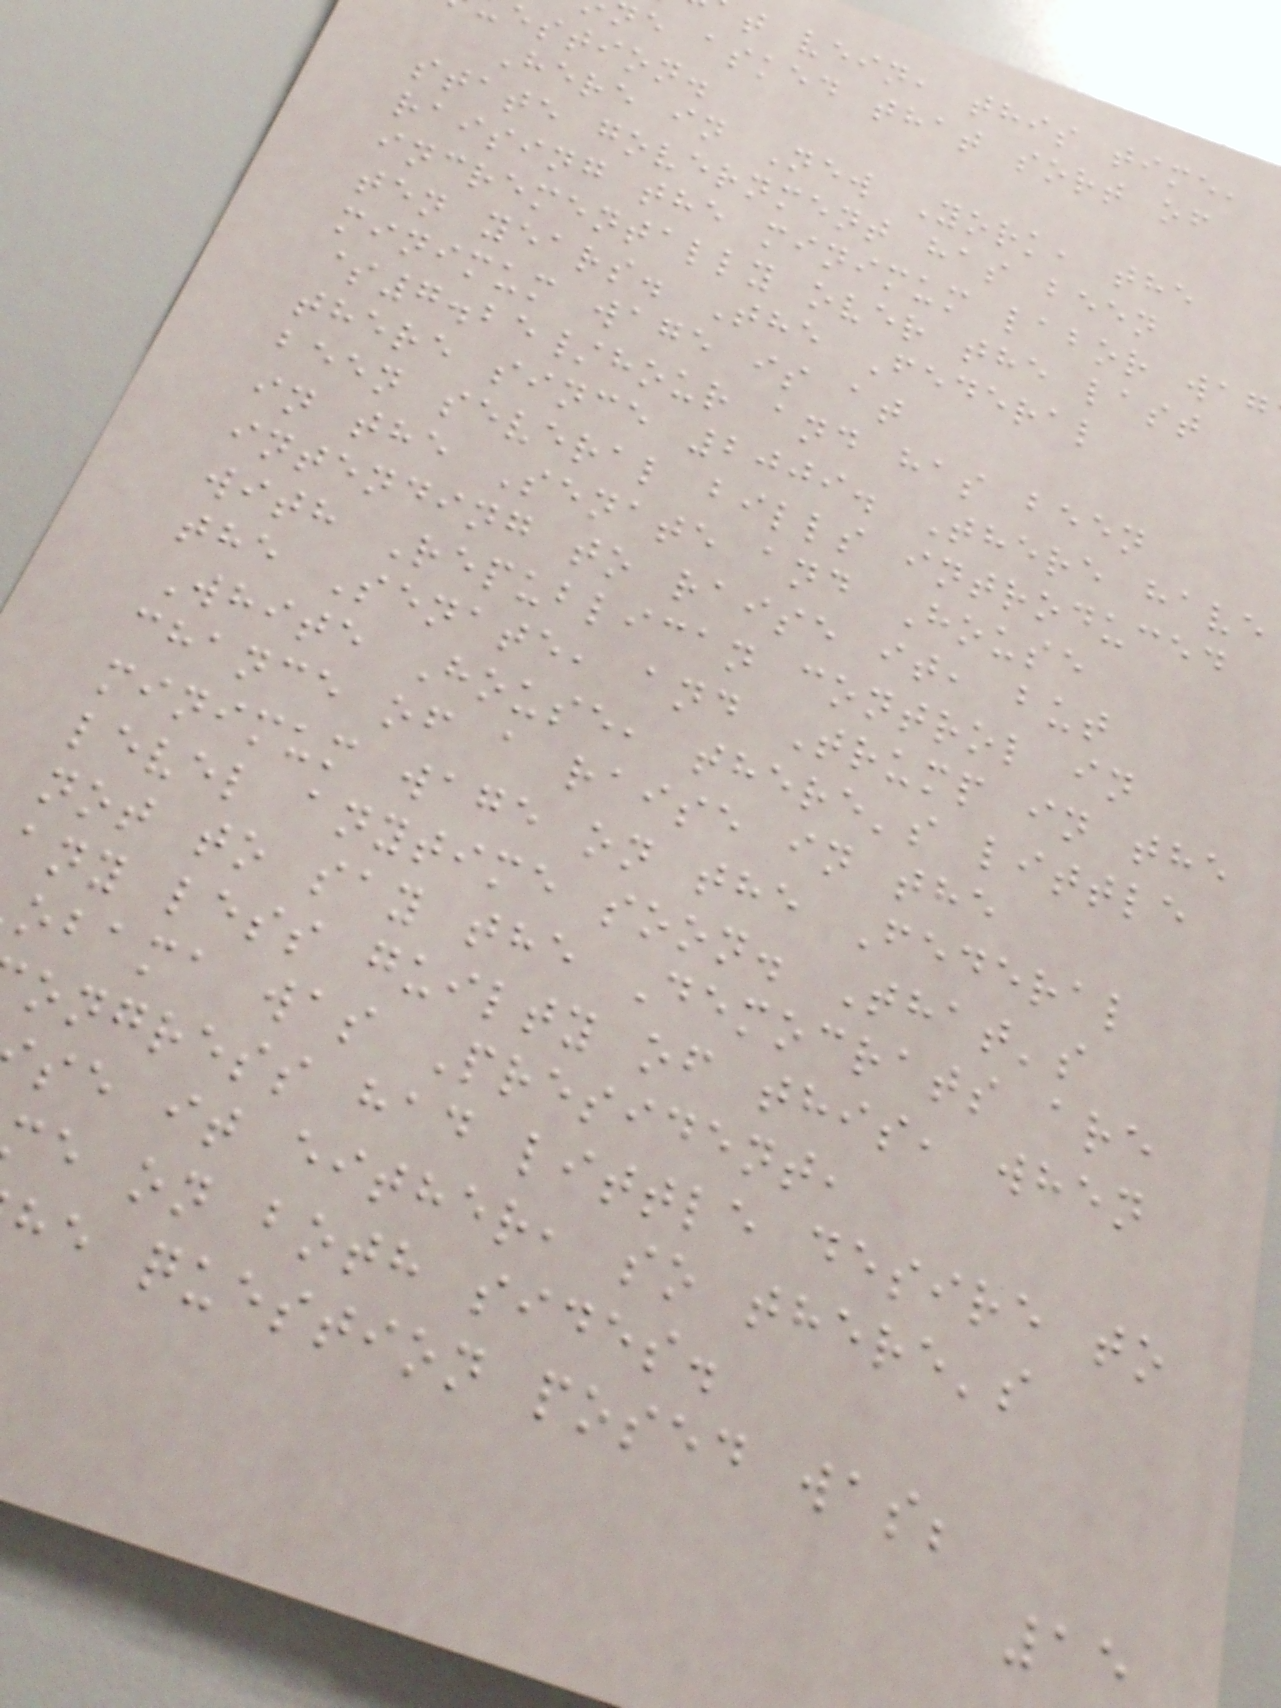t vein, this time,
ne asked that sort of
estion.
Here in New York, the
state government has been
raising the minimum labor wag
incrementally over the last
ten years. The Federal
minimum wage is at
$7.25/hour and has been
there since 2009. There have
been several bills introduced
in the Senate and House
intending to raise it, but
with Republican control in
the Senate, and Trump in the
White House, there's little
chance of a raise in the
minimum wage on the Federal
level anytime soon. That's
not to say the Democrats are
any less guilty of this, when
obama was President,
ongress had little desire to
se it either, so there's
e on both sides.
he question posed was;
15
